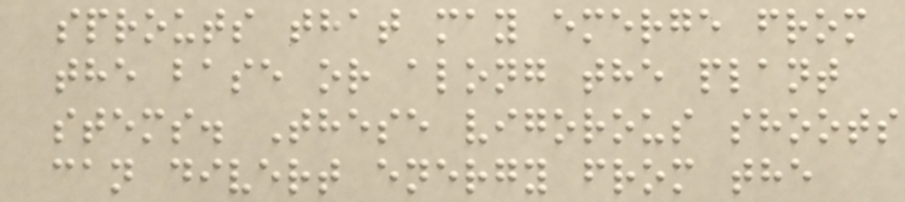sprouts that may emerge from
the base or along the plant
stems. These vigorous shoots
can divert energy from the
